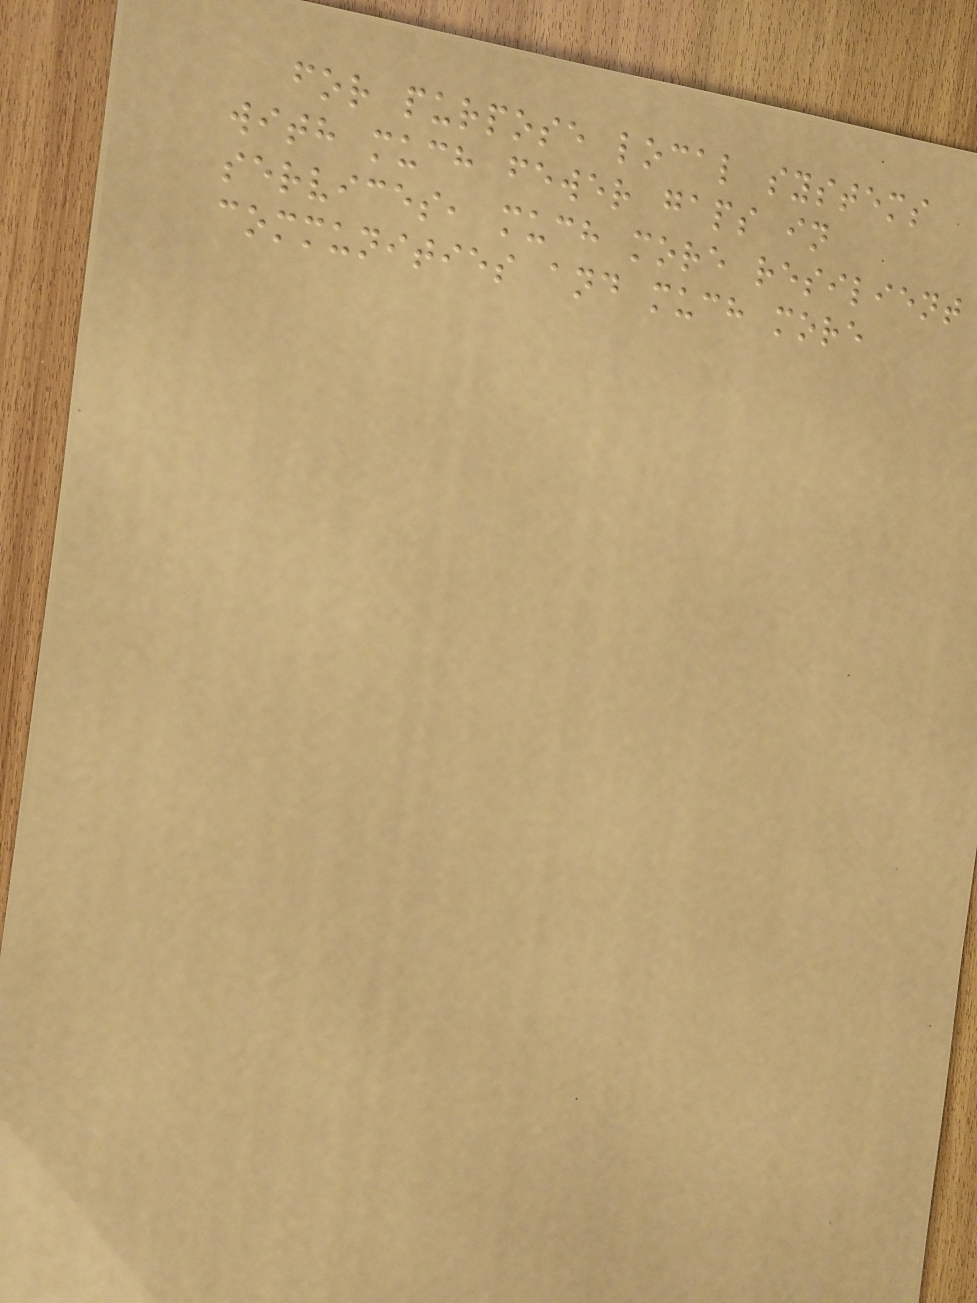for purpose local systems
with much fewer gaps in
services, much more resilient
communities and much more
